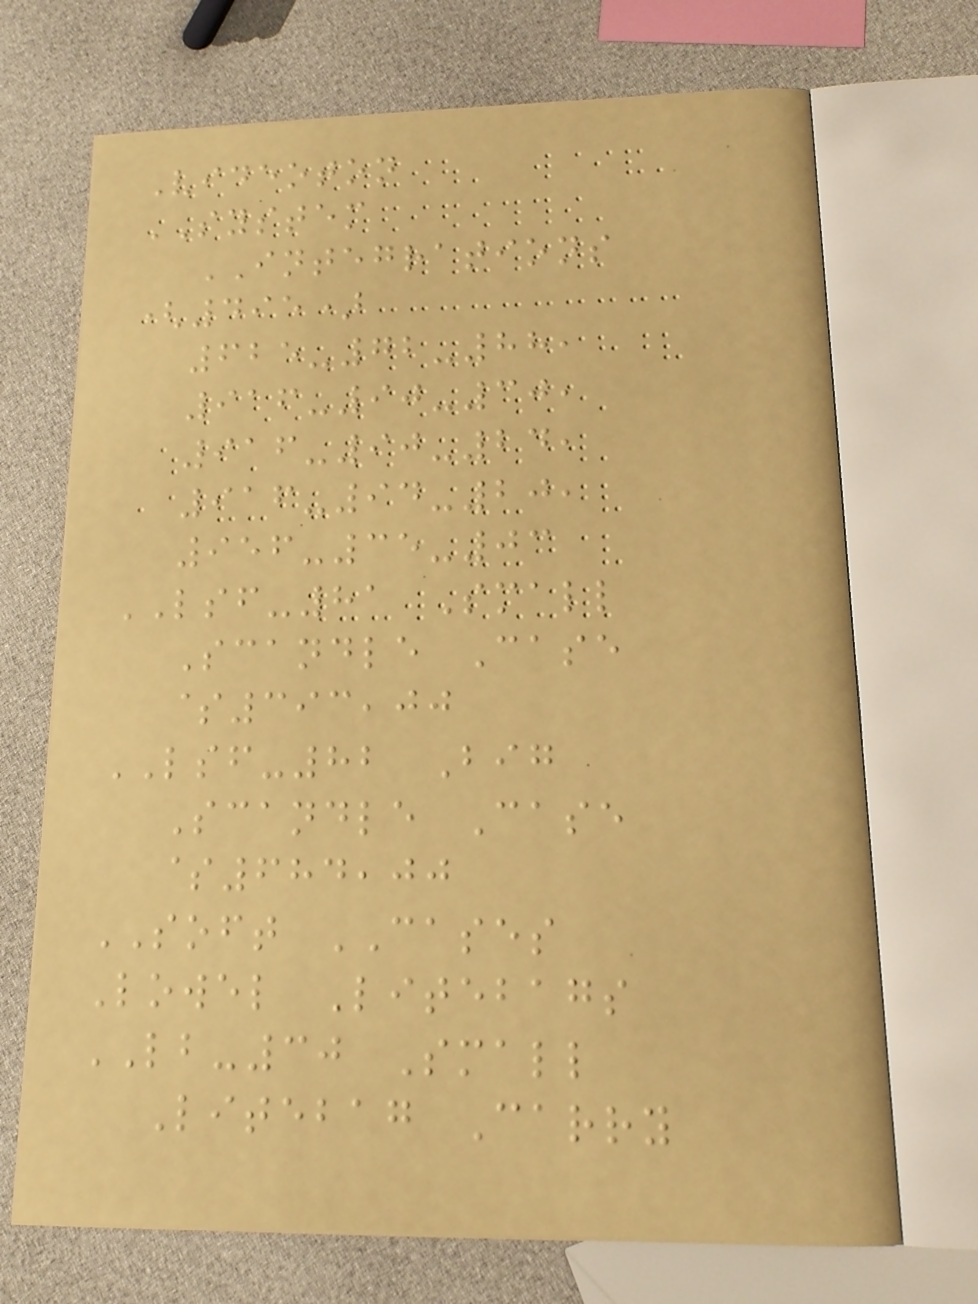Videoton
SYSTEM
INTEGRATIONS
(495)
625-72-88,
916-90-30,
916-90-24,
916-94-20,
956-35-03
LSF-81 Small
Scandle Case
$393,00
LSF-82 Big
Scandle Case
$684,00
SOFT CASES
Lowel Litebags
LB-30 Small
Litebag Carry
